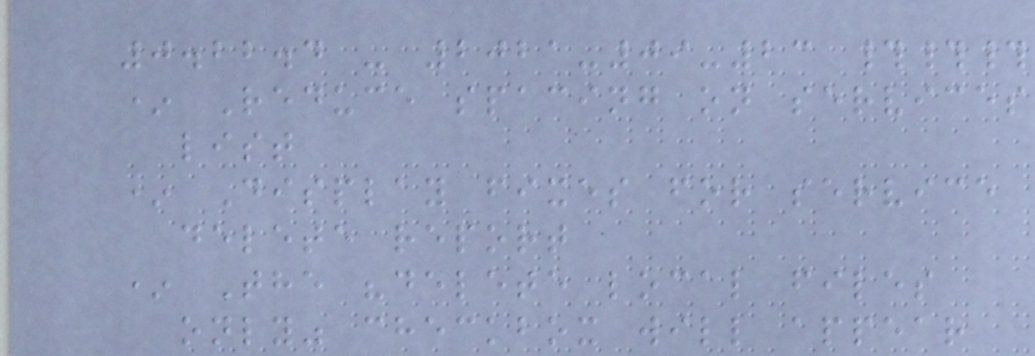0.22.4 - 2021-09-23 ###
* Reduce spacing on services
list
* Display fixes for service
delete report
* The "delete local files
only" checkbox will appear
